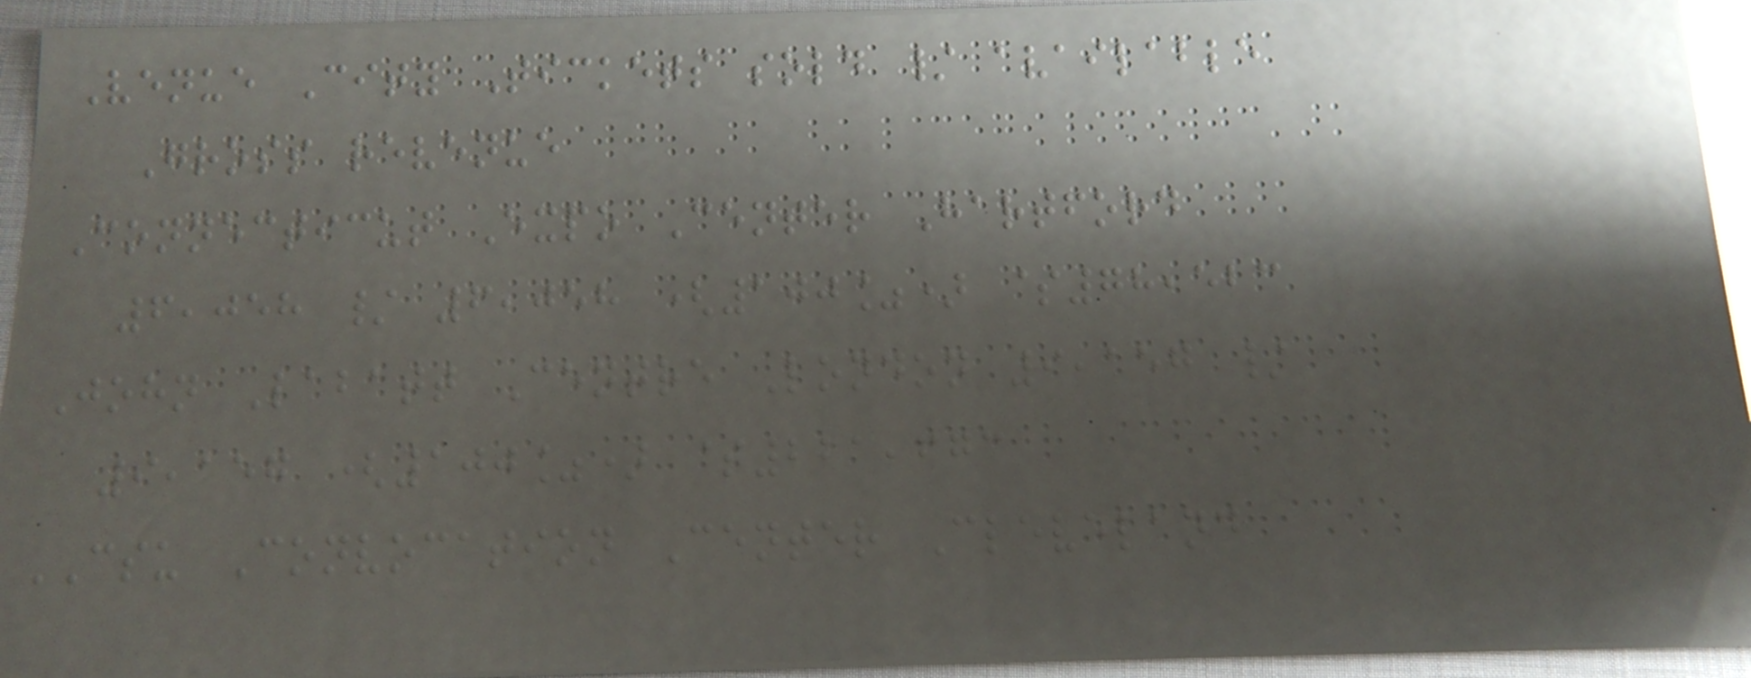Venue City Tickets sold / available
Gross revenue
Connecticut Expo Center Hartford
6,058 / 6,058 (100%) $78,523
John Labatt Centre London 9,157 /
9,157 (100%) $221,673
CSU Convocation Center Cleveland
